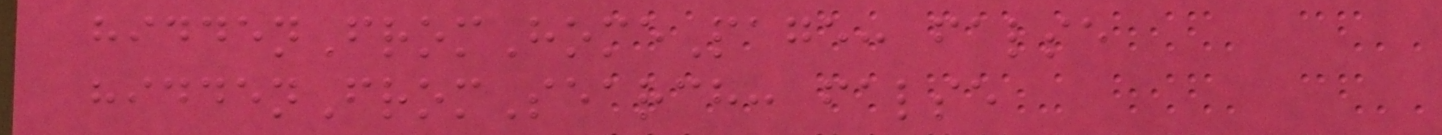hiddenFromHomePage: false
hiddenFromSearch: false
